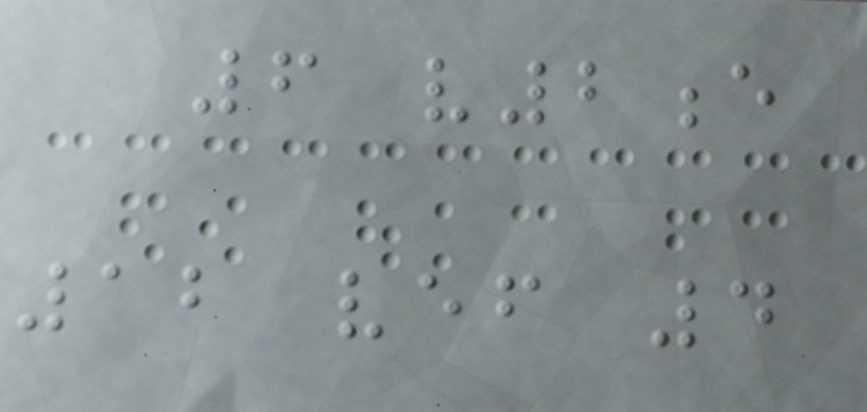6 v2e
12 vef 4
